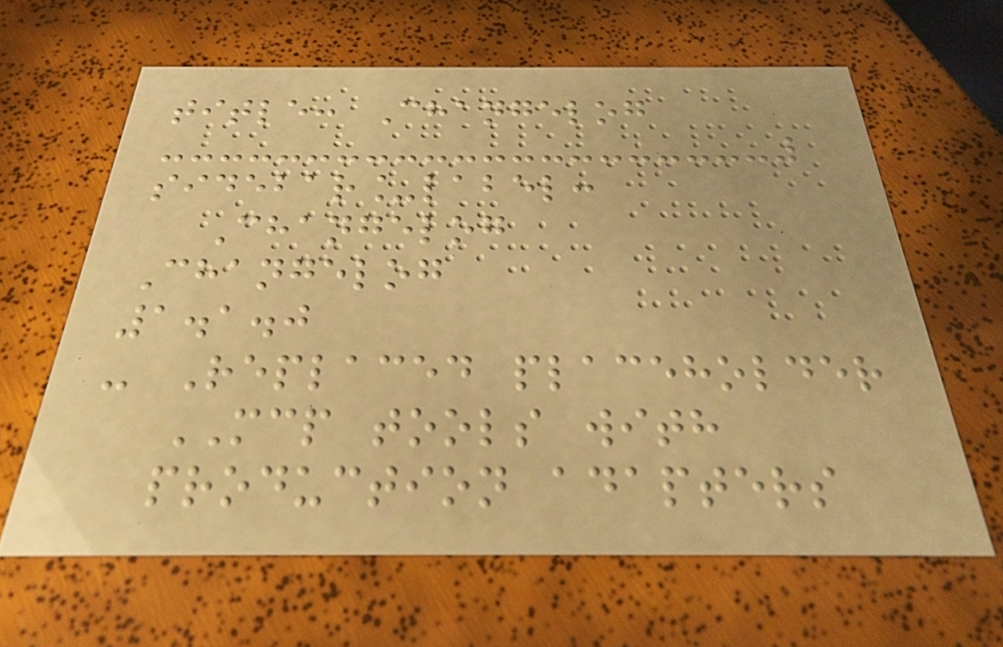title: Changelog
sidebar_label:
Changelog
Changelog
1.1.0
- Replaced placeholder
MCP tools with
production adapters
